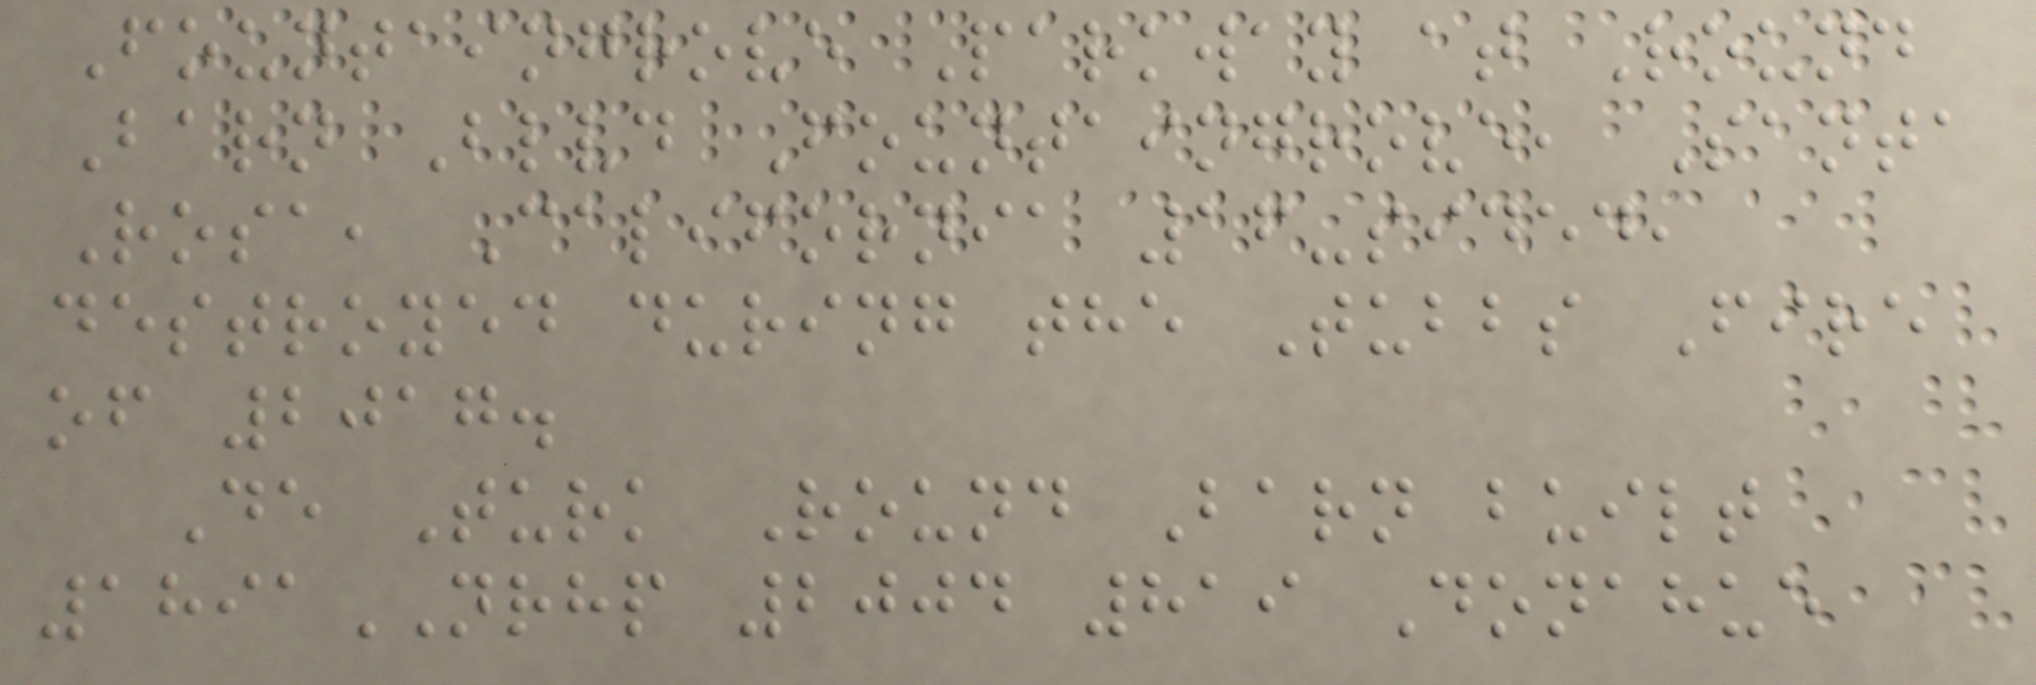Fountaingrove Parkway at Round
Barn Blvd Fountaingrove, Santa
Rosa, California 16-sided,
destroyed during the Tubbs Fire
of 2017.
De Turk Round Barn built
1891NRHP 2004 819 Donahue
